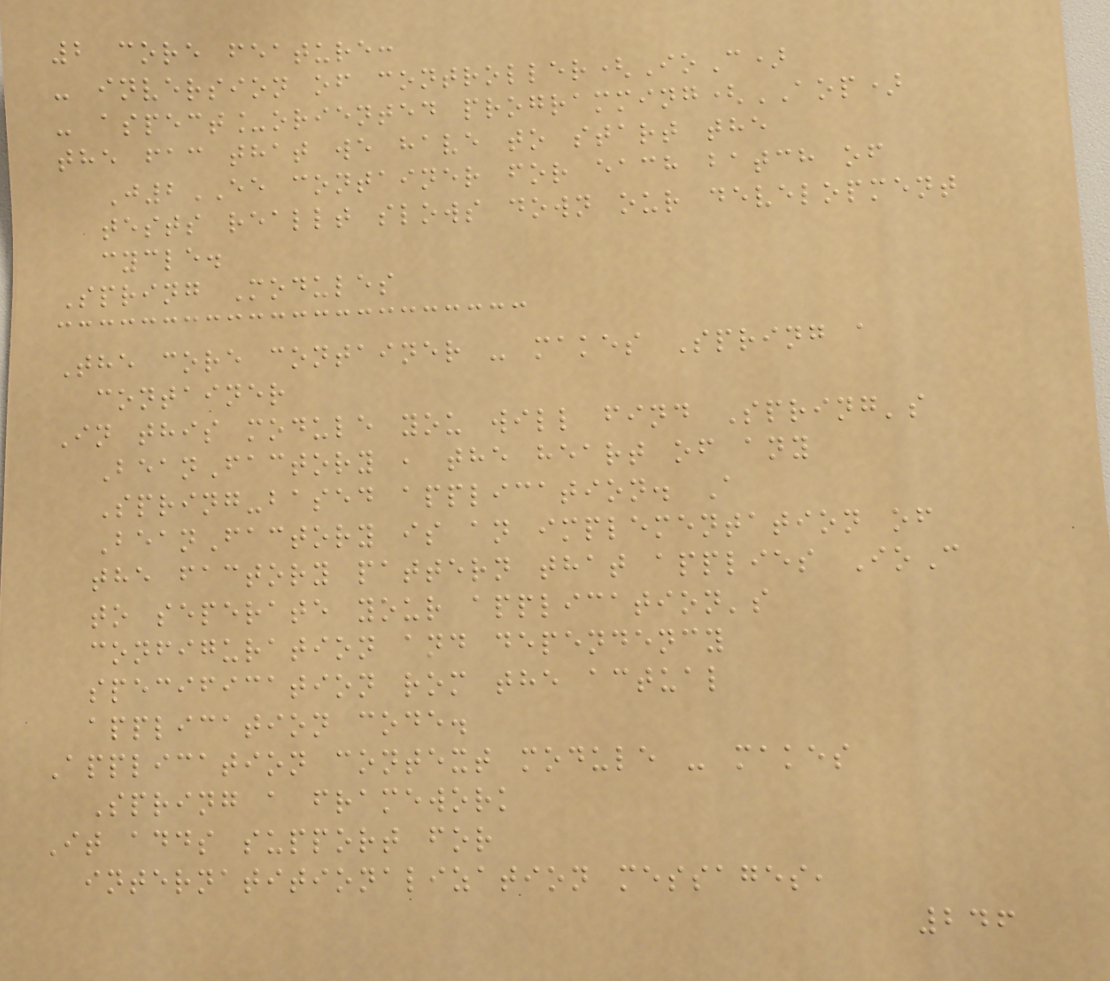2 core feature:
- inversion of controller(IoC)
- aspect_oriented programming(AOP)
the fac that we have to start the
J2EE container for each batch of
tests reallt slows down our development
cycle.
Spring Modules
The core container - makes Spring a
container
In this module you will find Spring's
BeanFactory , the heart of any
Spring-based application. A
BeanFactory is an implementation of
the factory pattern that applies IoC
to seperate your application's
configuration and dependency
specification rom the actual
application code.
Application context module - makes
Spring a framework
It adds support for
internatitionalization messages,
246
